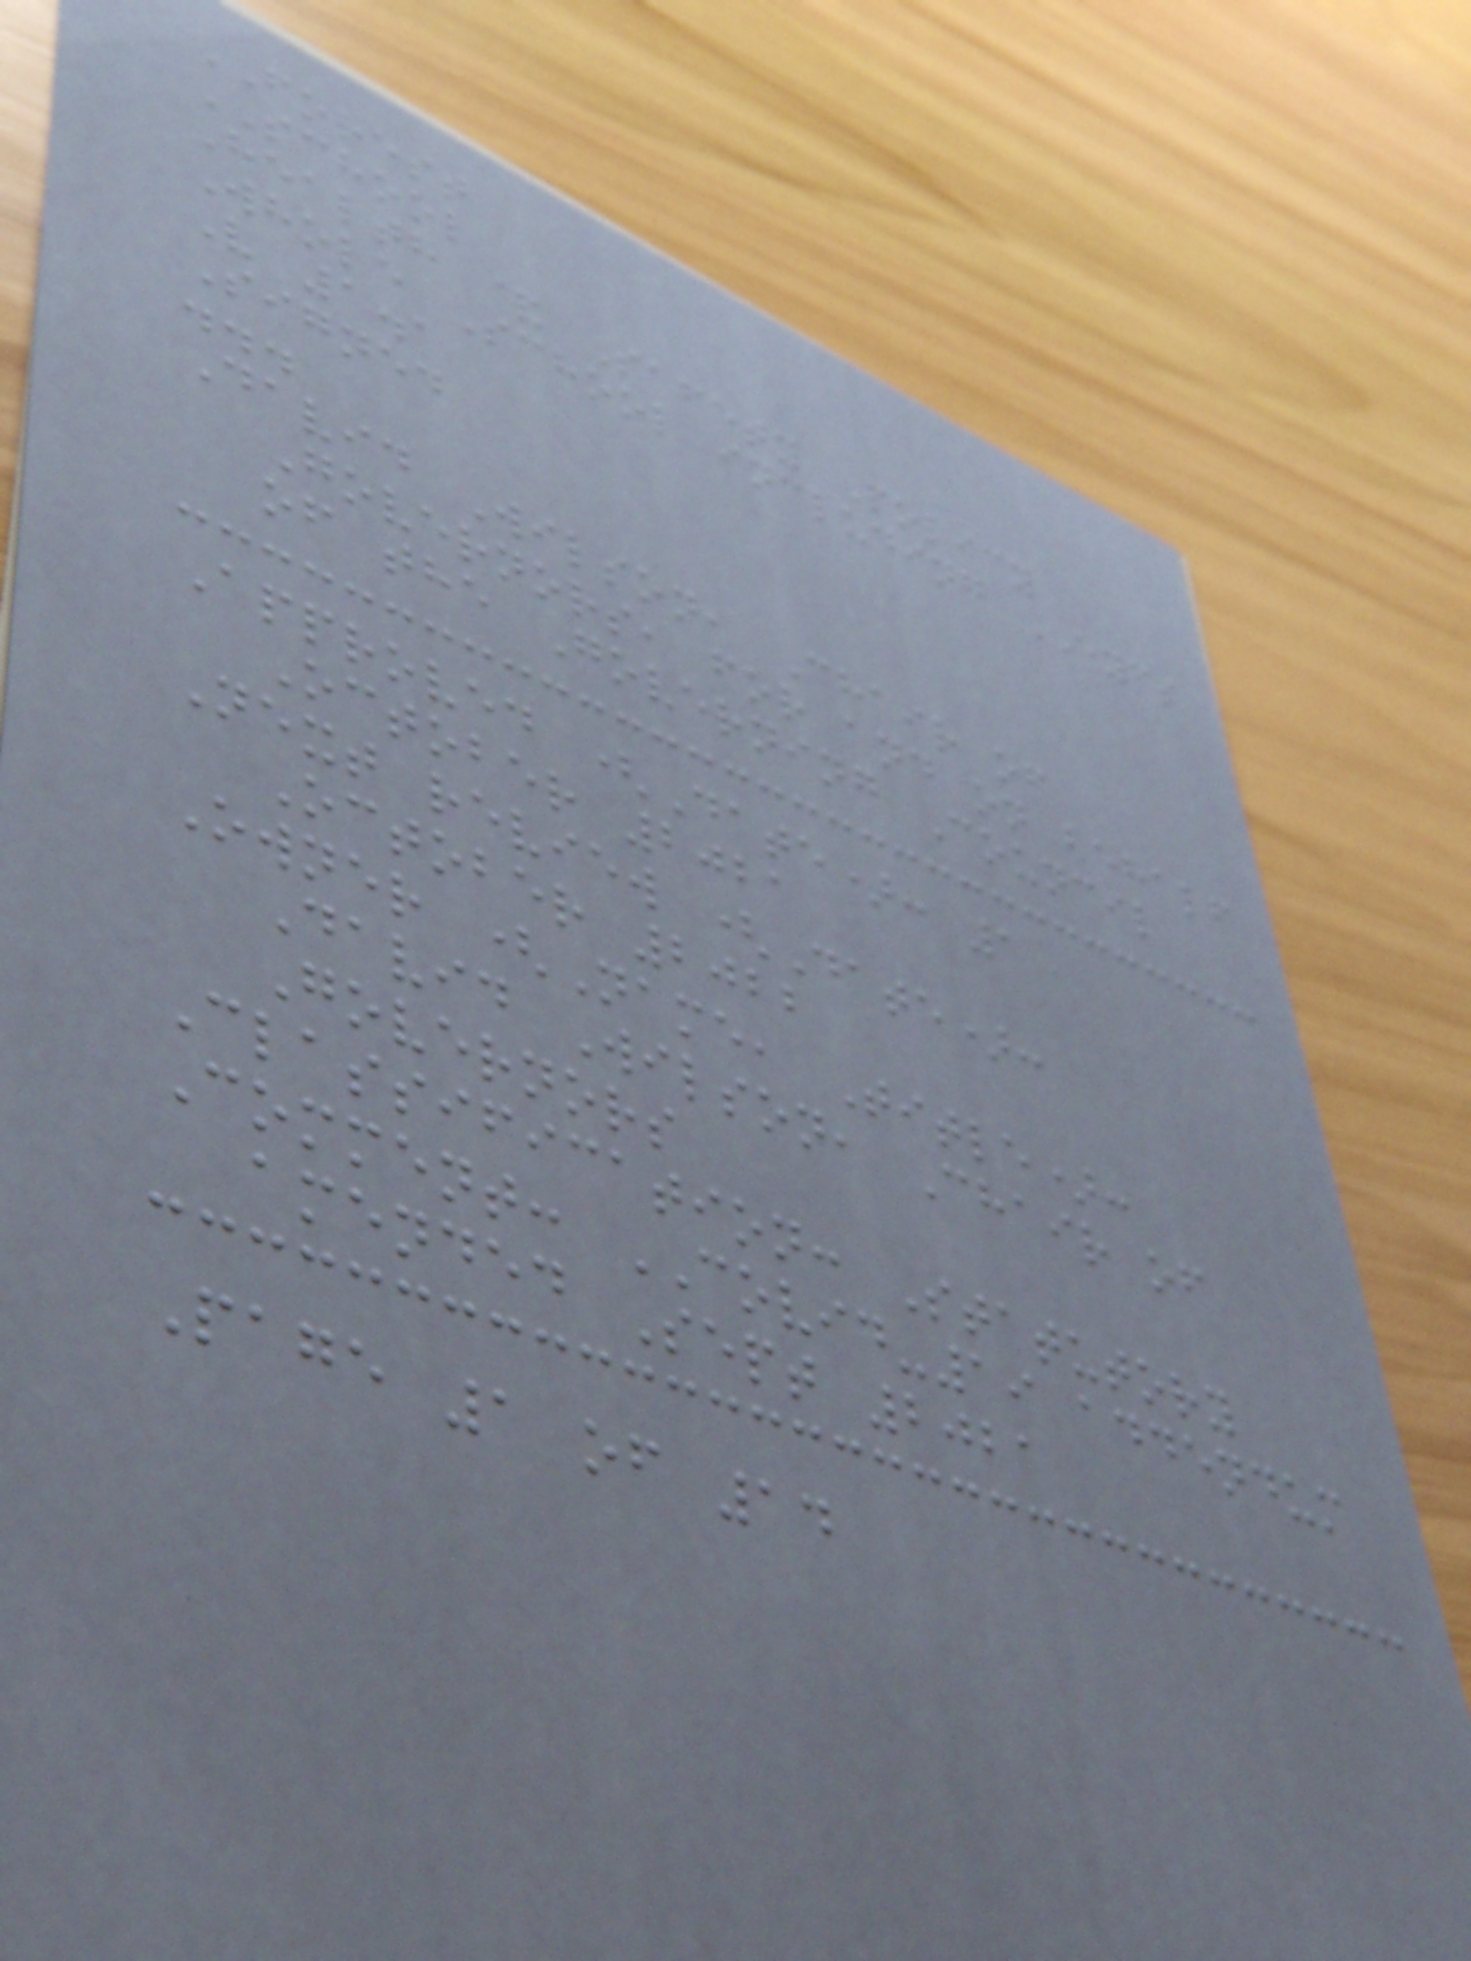FOREST
SCHOOL
Health & Safety Policy
Whole School including EYFS
V 1.1
Signed
...
David Wilson, Chair of
Governors, for and on behalf
of the Governing Council
Approved (Date): 1
October 2021
Next review (Date):
October 2022
Owner (Name, Title):
David Wilson, Chair of
Governors
Classification: Statutory
Comment: COVID-19 addendum
amended Sept 2021
Page 1 of 14
